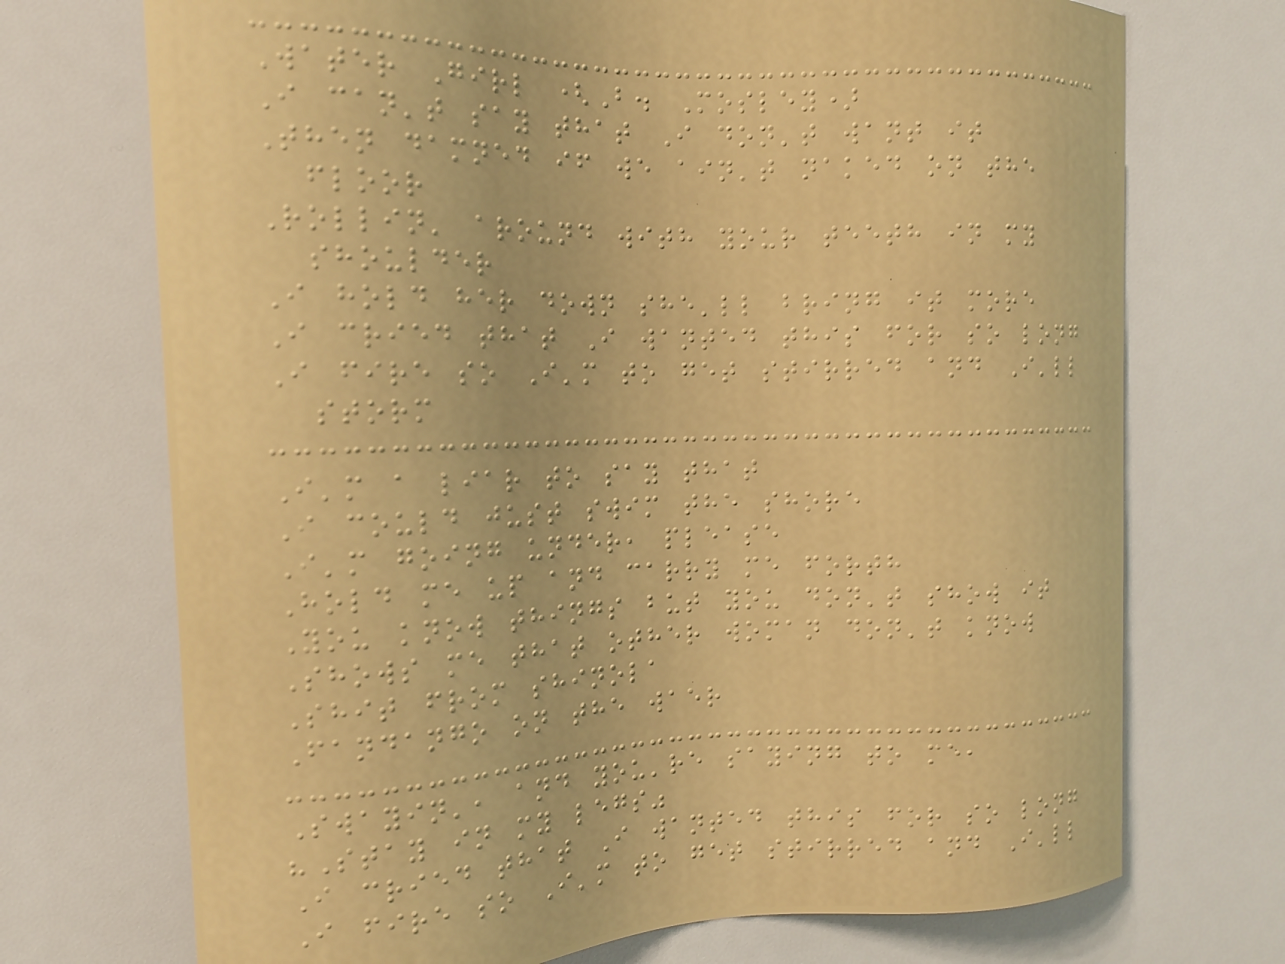Water Girl (B. Mosley)
I can't say that I don't want it
Then damned if we ain't naked on the
floor
Rollin' around with your teeth in my
shoulder
I hold her down she'll bring it more
I cried that I wanted this for so long
I fire so I'm to get stirred and I'll
storm
I'm a liar to say that
I could just swim the shore
I'm going under, please
Hold me up and carry me forth
You know things but you don't show it
Shows me that other woman don't know
Shit from shinola
Fandango on the waer
Swayin', and you're saying to me,
"Stay in my legs"
I cried that I wanted this for so long
I fire so I'm to get stirred and I'll
